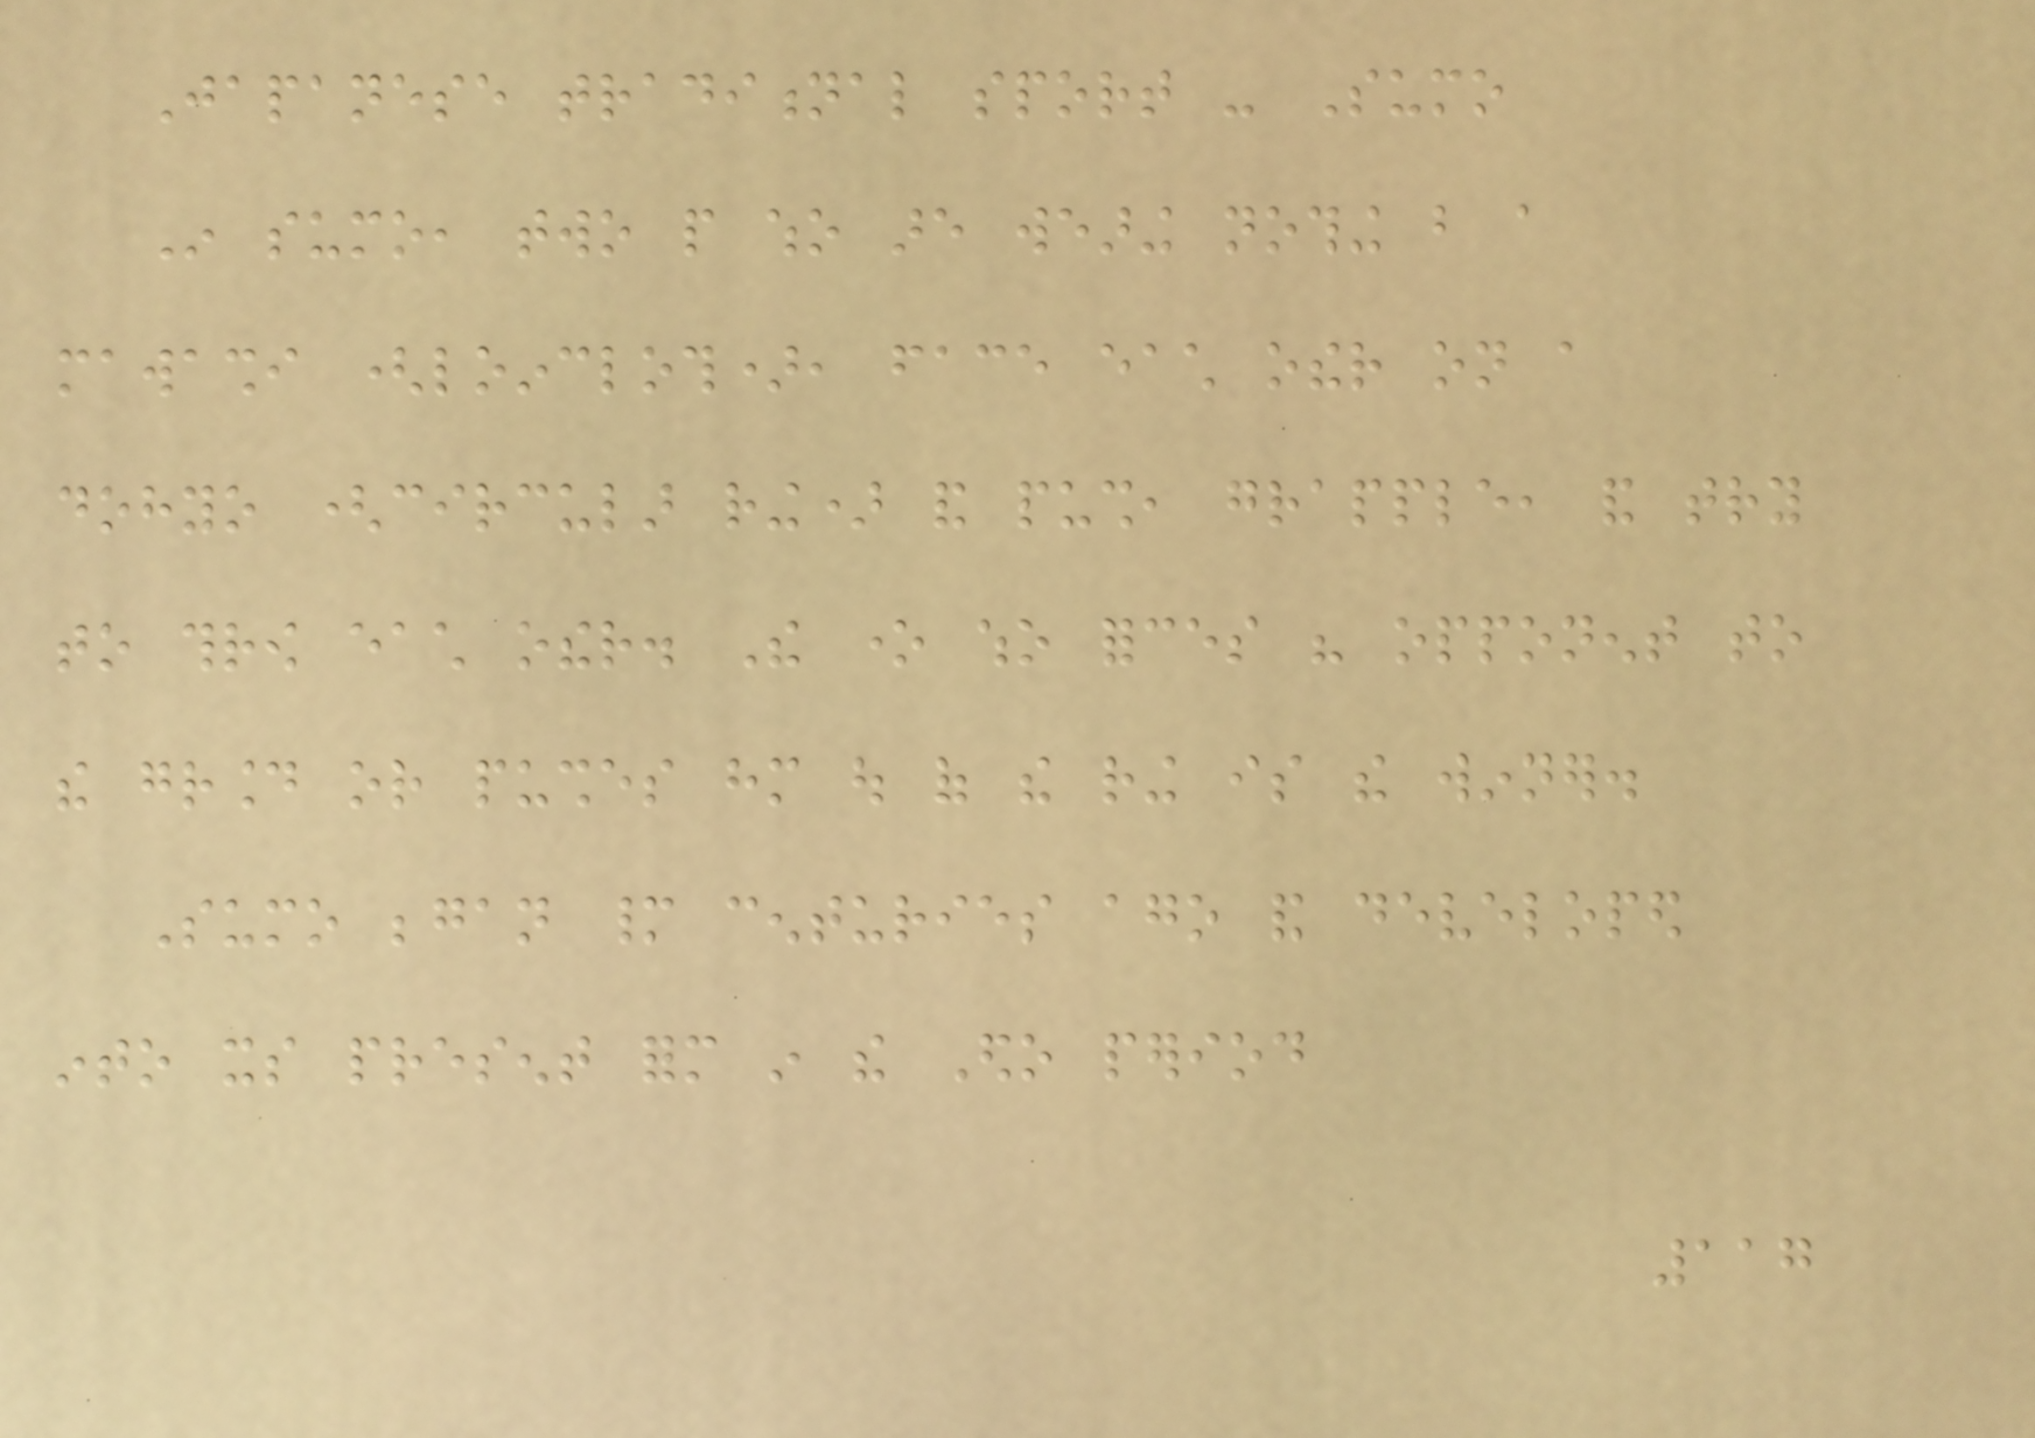Japanese traditional sport - Sumo
In sumo, two people who are wearing nothing but a
mawashi (loincloth), face each other on a
dohyo (circular ring) and push, grapple, and try
to throw each other. The one who forces his opponent to
the ground or pushes him out of the ring is the winner.
Sumo began many centuries ago and developed
into its present form in the Edo period
117
